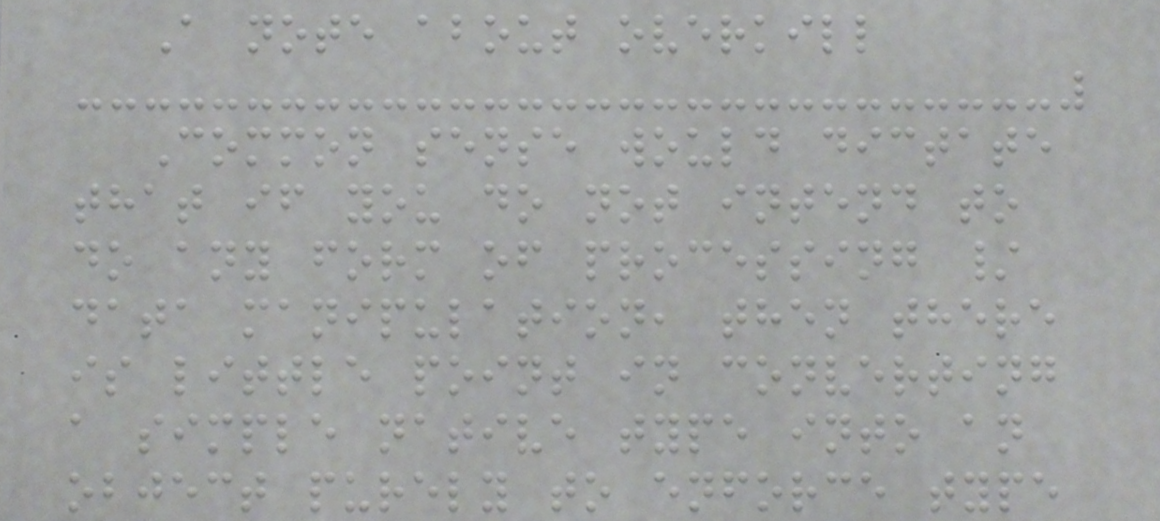A note about overkill
Common sense would dictate
that if you do not intend to
do any form of processing /
data manipulation, then there
is little point in converting
a simple native type into an
object purely to enforce type
